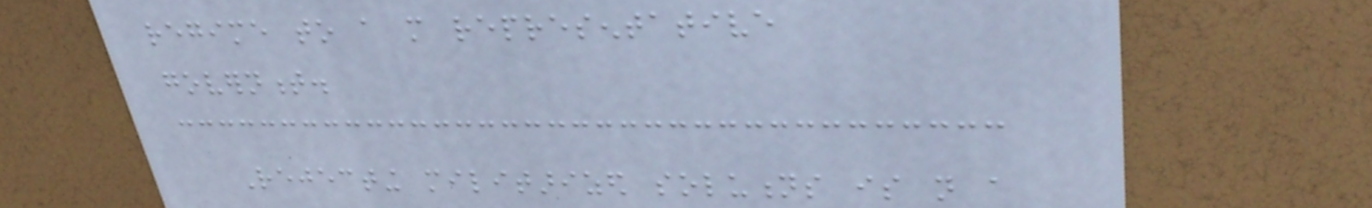regime to a more representative
government.
Rejecting militarized solutions is not a
